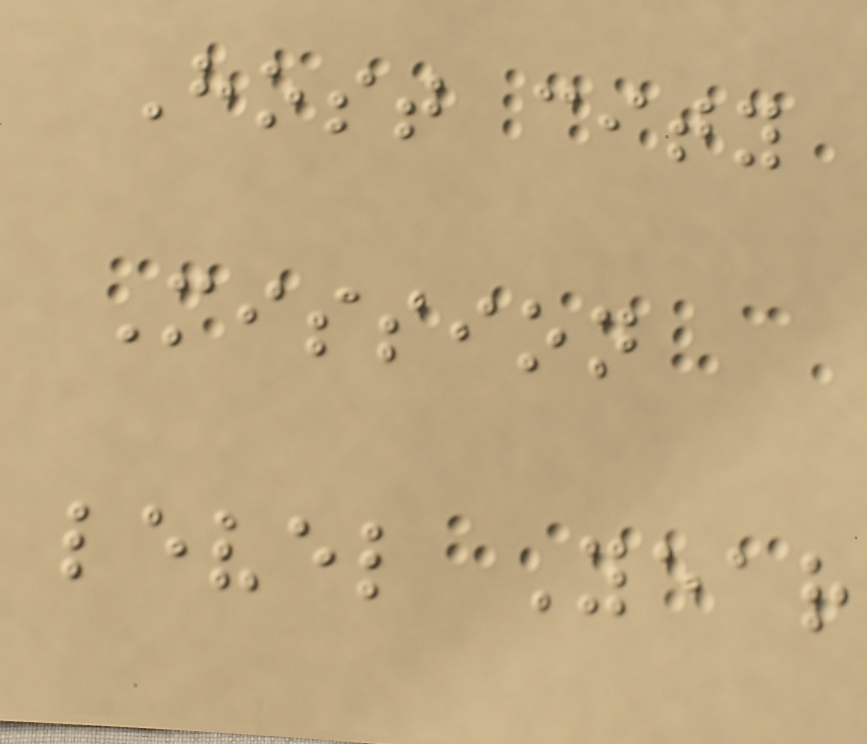Host city
Mission
level Year
